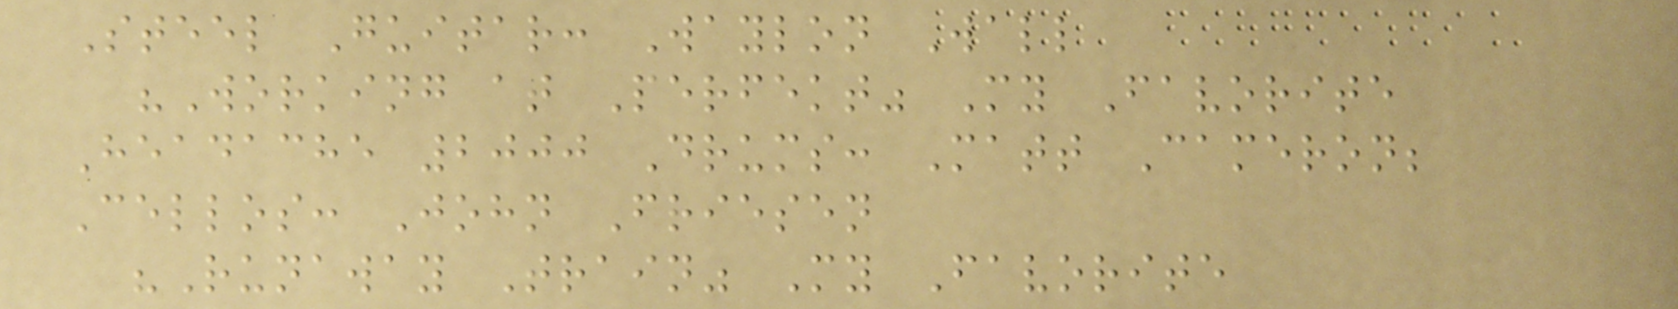Steel Guitar: Waylon Wall
"Working at Perfekt" My Favorite
Headache 2000 Drums: Matt Cameron;
Cellos: John Friesen
"Runaway Train" My Favorite
